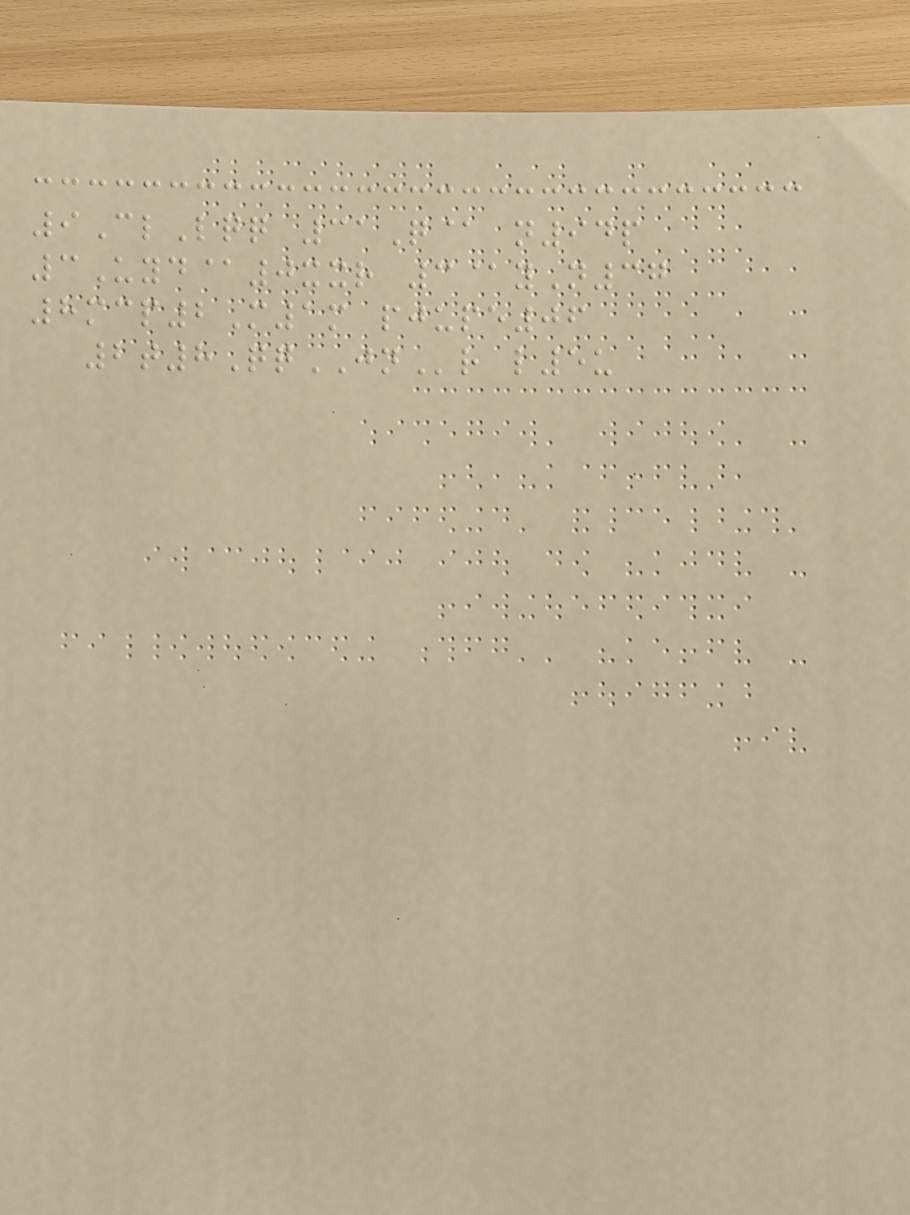9ClLqq 31Q@ n94p
3Uyd@0xxr 3@yN37
8mcp2M1m pjupe06
2t8QqJNr l5u
